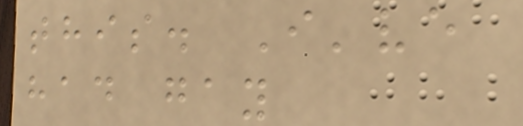this. I've
had gay
